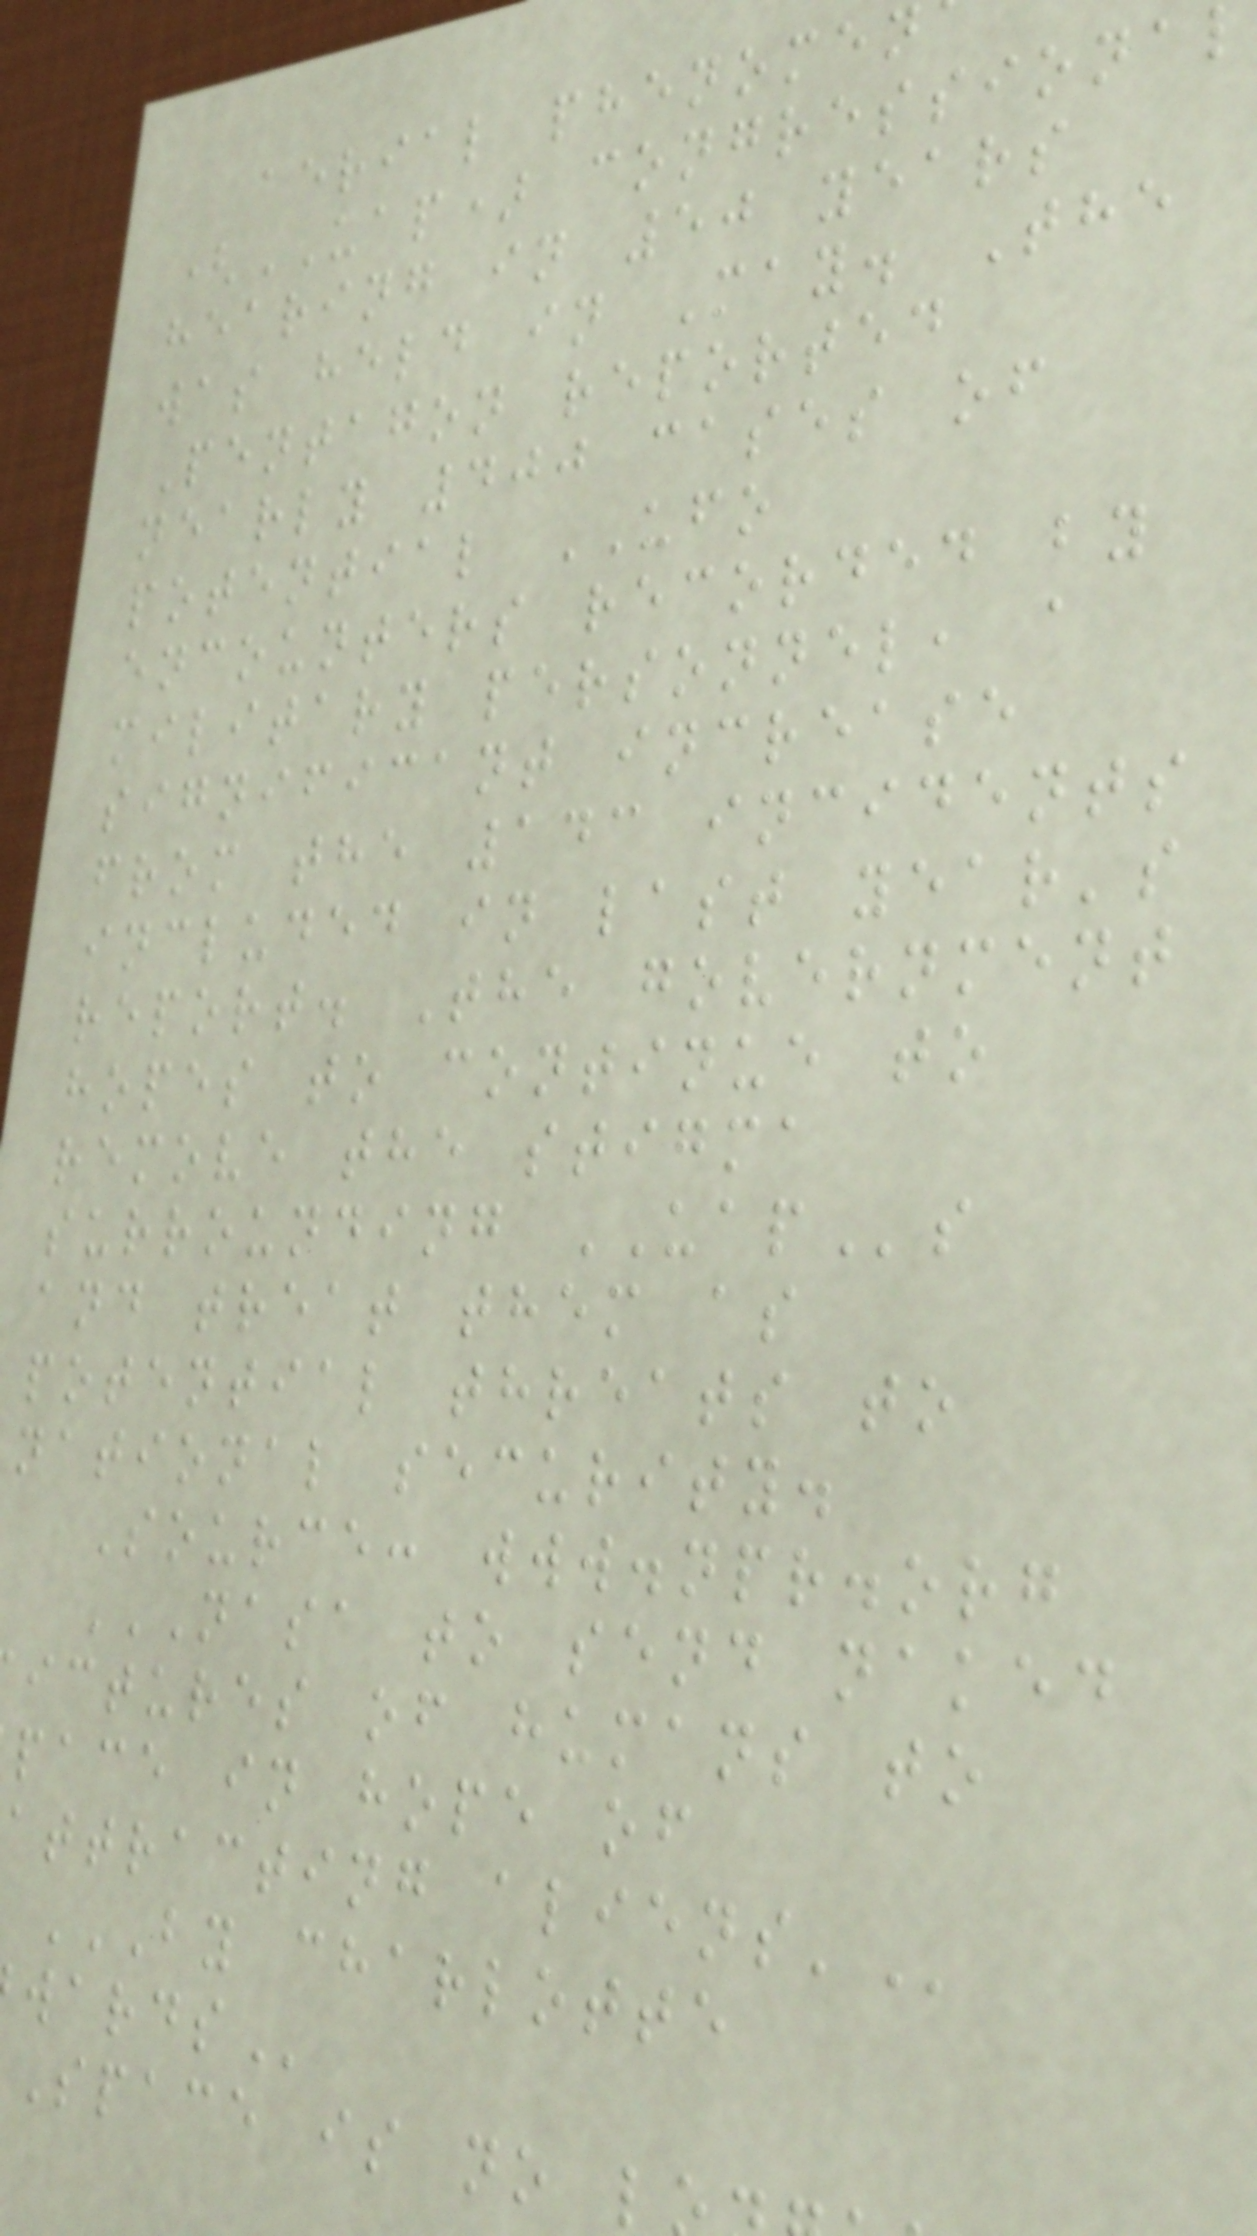aerial phenomen
(UAP) congressiona
hearing in 50 years
was held in May. The
Pentagon reported
nearly 400 cases of
potential UFO
encounters recorded by
military personnel, a
significant increase
from the 143 incidents
included in last year's
report. The government
hopes to continue to
remove the stigma
surrounding UAPs
and treat them as
potential threats to
national security.
Source: www.npr.org
NASA TO SEND NAKED
ictures of humans to
pace in hope of
attracting
BY CHARLOTTE
Space is no l
